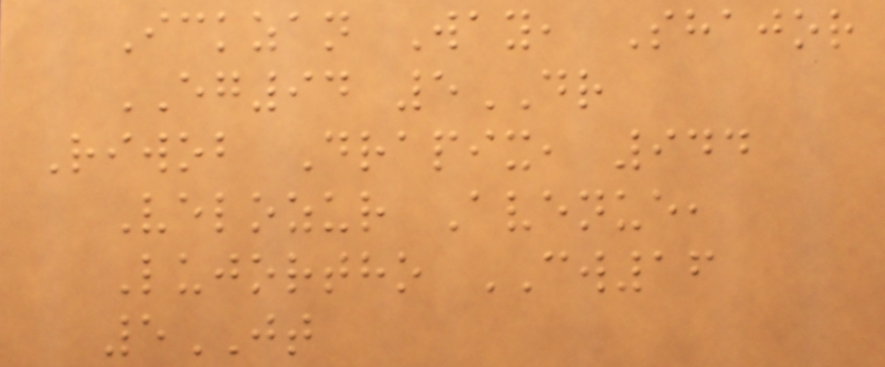Ickzan Way, Shajor
EG94 5DR
Riwob Drapix, 944
Velozur Avenue,
Lujortho CW16
5JT
